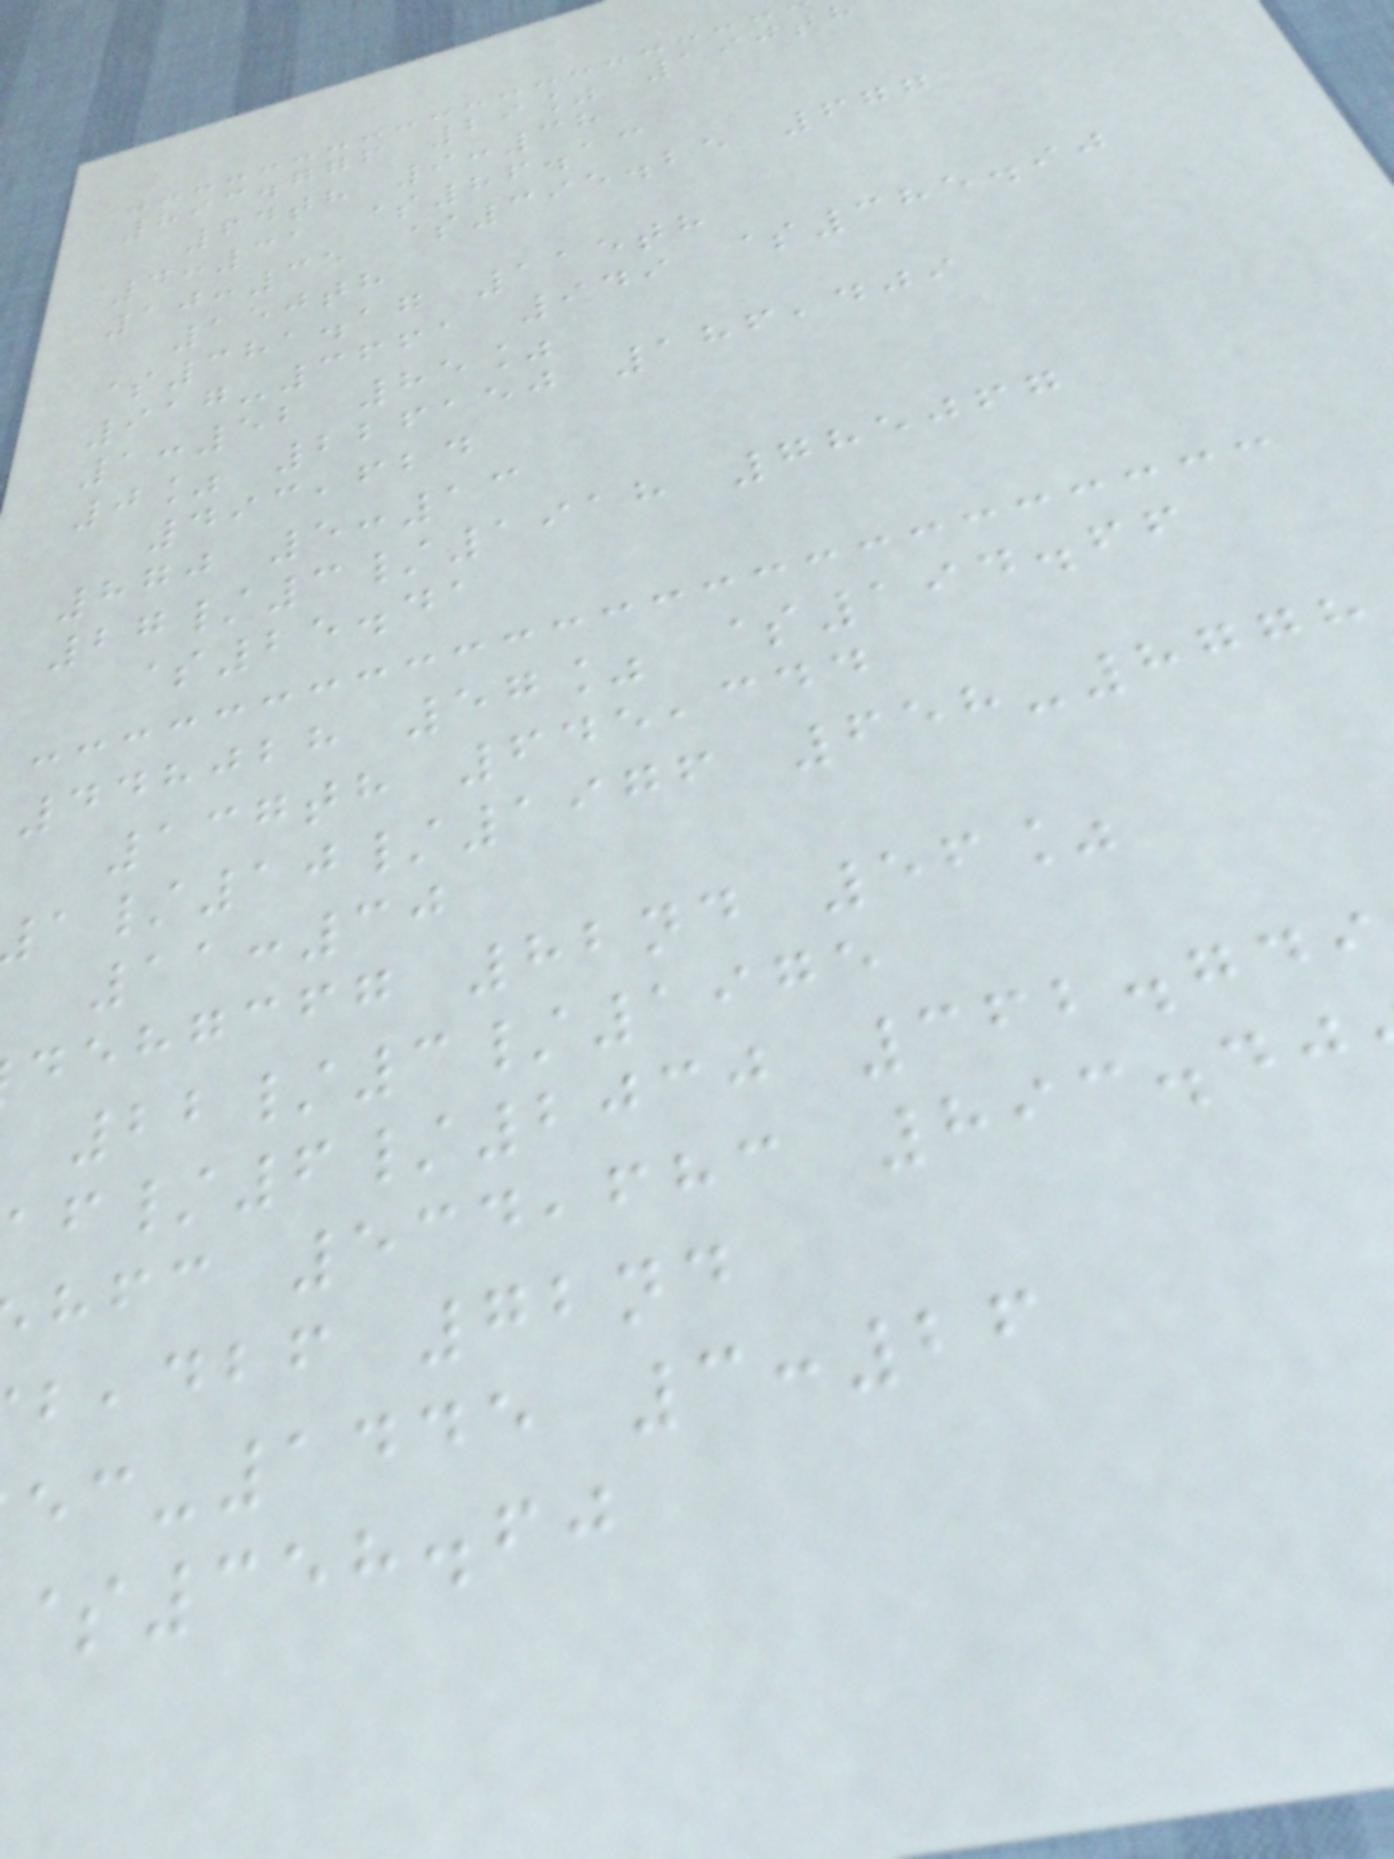893.776 29% 190t
64th 9:38
4:31 $86.13
10:35 $395.25 677
150th
$381.17 115th
917-3661 949 $385.90
1:52 85%
0% 226150 186,409
493,624
870 5:13
27/3/1918 785067
$25.41
448028 57% $194.66
137th 645,344
/10/1976 658-8778
11:30
dehgcfg 82nd 56%
22/3/1975
/6/2030 362.749
hfc 534,683 893.40
,dbf 72nd
-1445 3:26
$358.60
